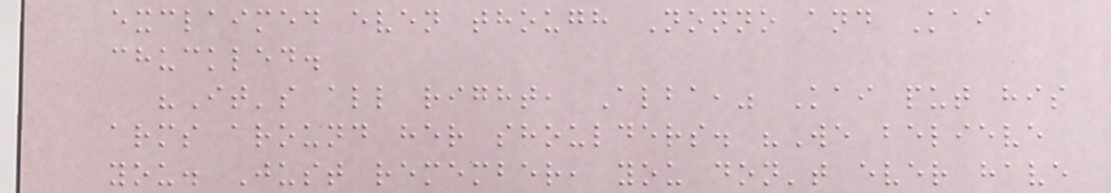exclaimed even though Nonno and Kai
chuckled.
"It's all right, Alba," Kai put his
arms around her shoulders. "We believe
you. Just remember, you don't ever have
